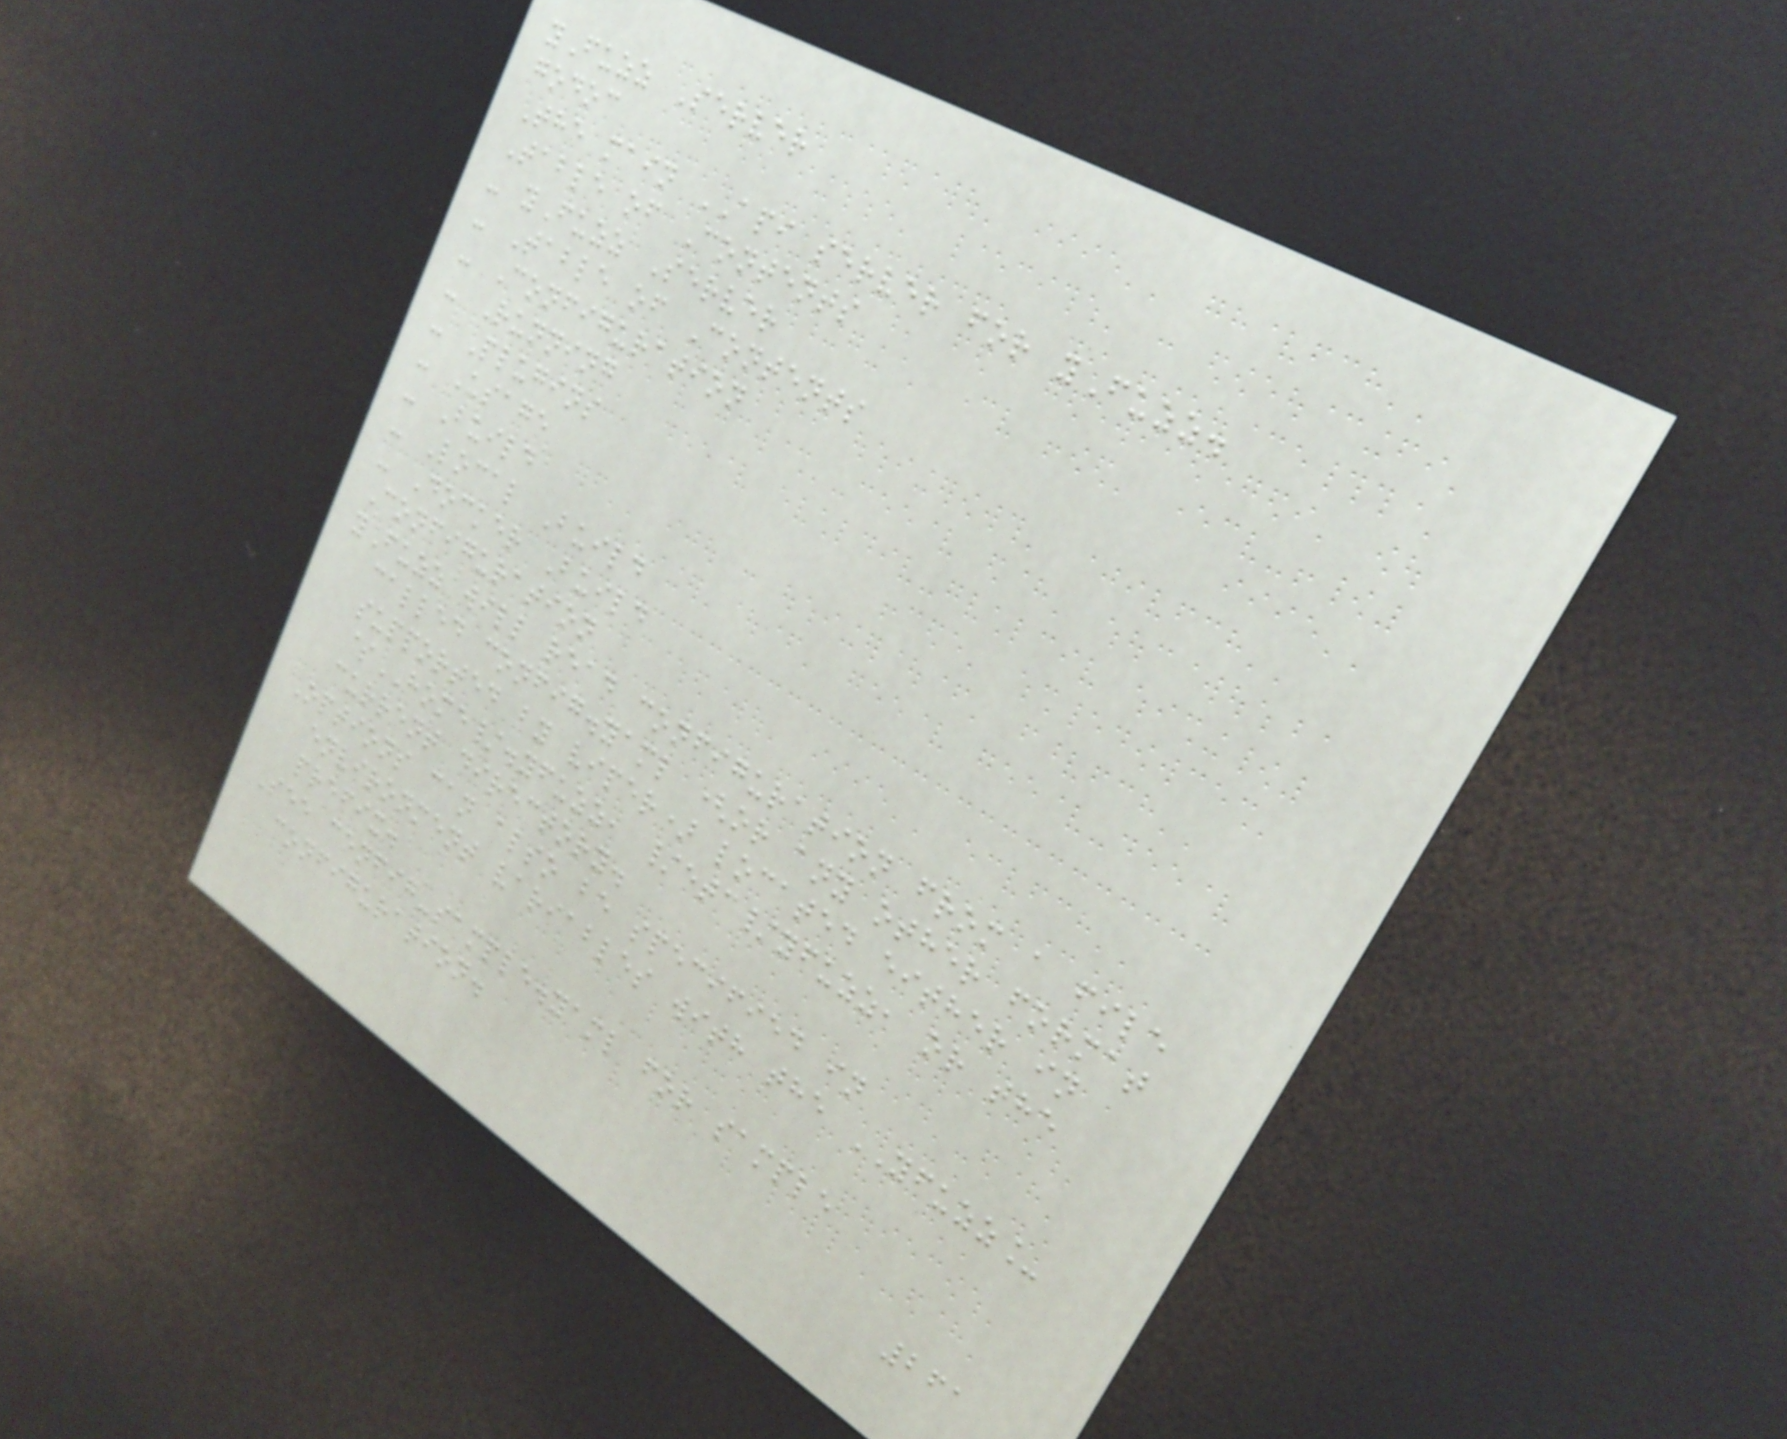yFuzz Server
godoc
The main API server for yFuzz.
Table of Contents
- yFuzz Server
- Table of Contents
- Configuration
- Running
- Plugins
- Usage
- Build
- Local Build
- Docker Build
Configuration
yFuzz will read configuration from a file
called config.yaml (or any other format
supported by viper) located either in
$HOME/.yfuzz, /etc/yfuzz, or the
current directory.
Options can also be specified in
environment variables with the YFUZZ_
prefix.
See config-sample.yaml for sample
configuration.
261
